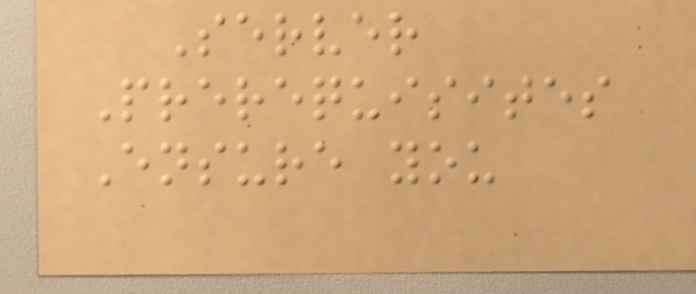Server
Prerequisites
Ensure you
